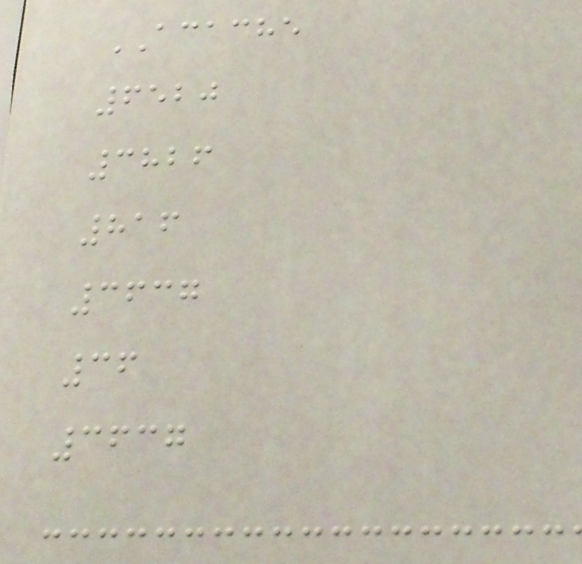ACACHE
6520
3826
816
3637
36
3637
